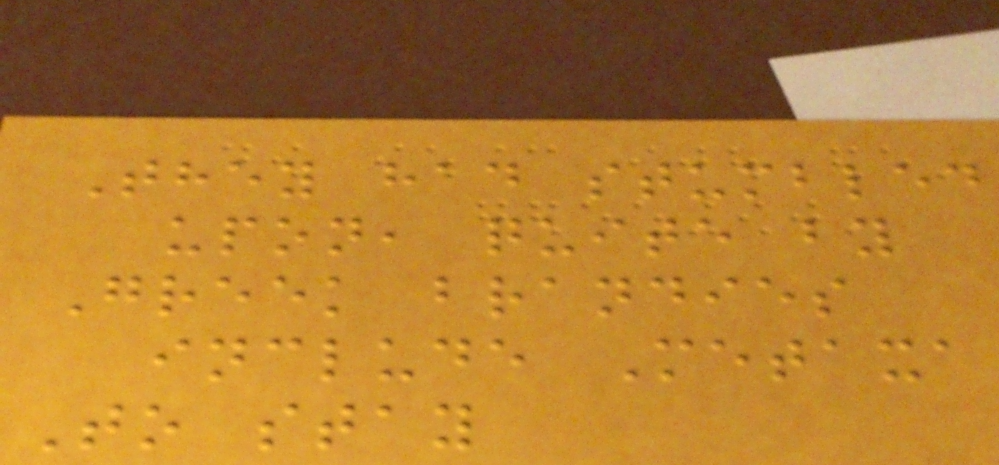They had stumbled
upon, quite by
Greek brandies
include Metaxa
To stay
